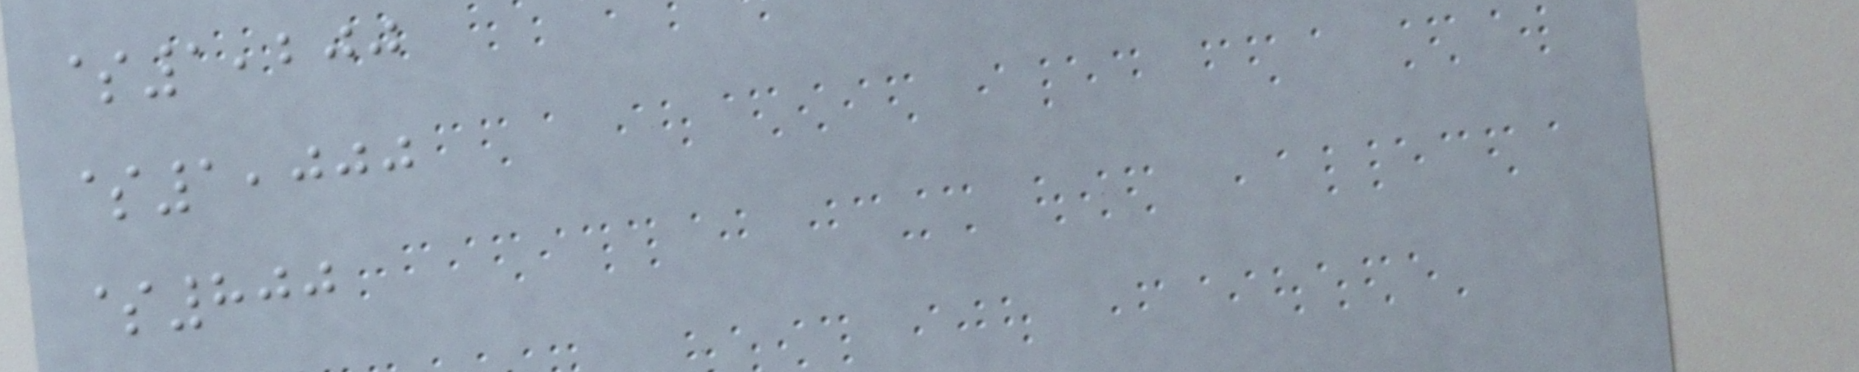$1,200
$1,000
$800
